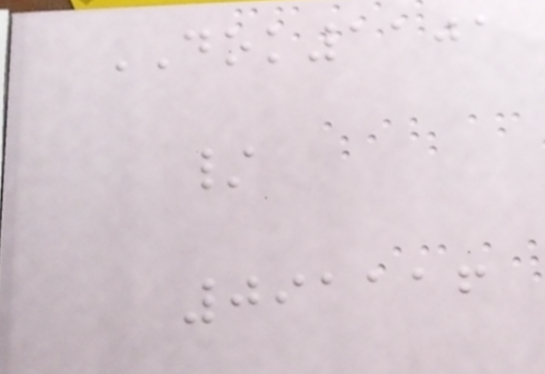DOK1101
/
091116
